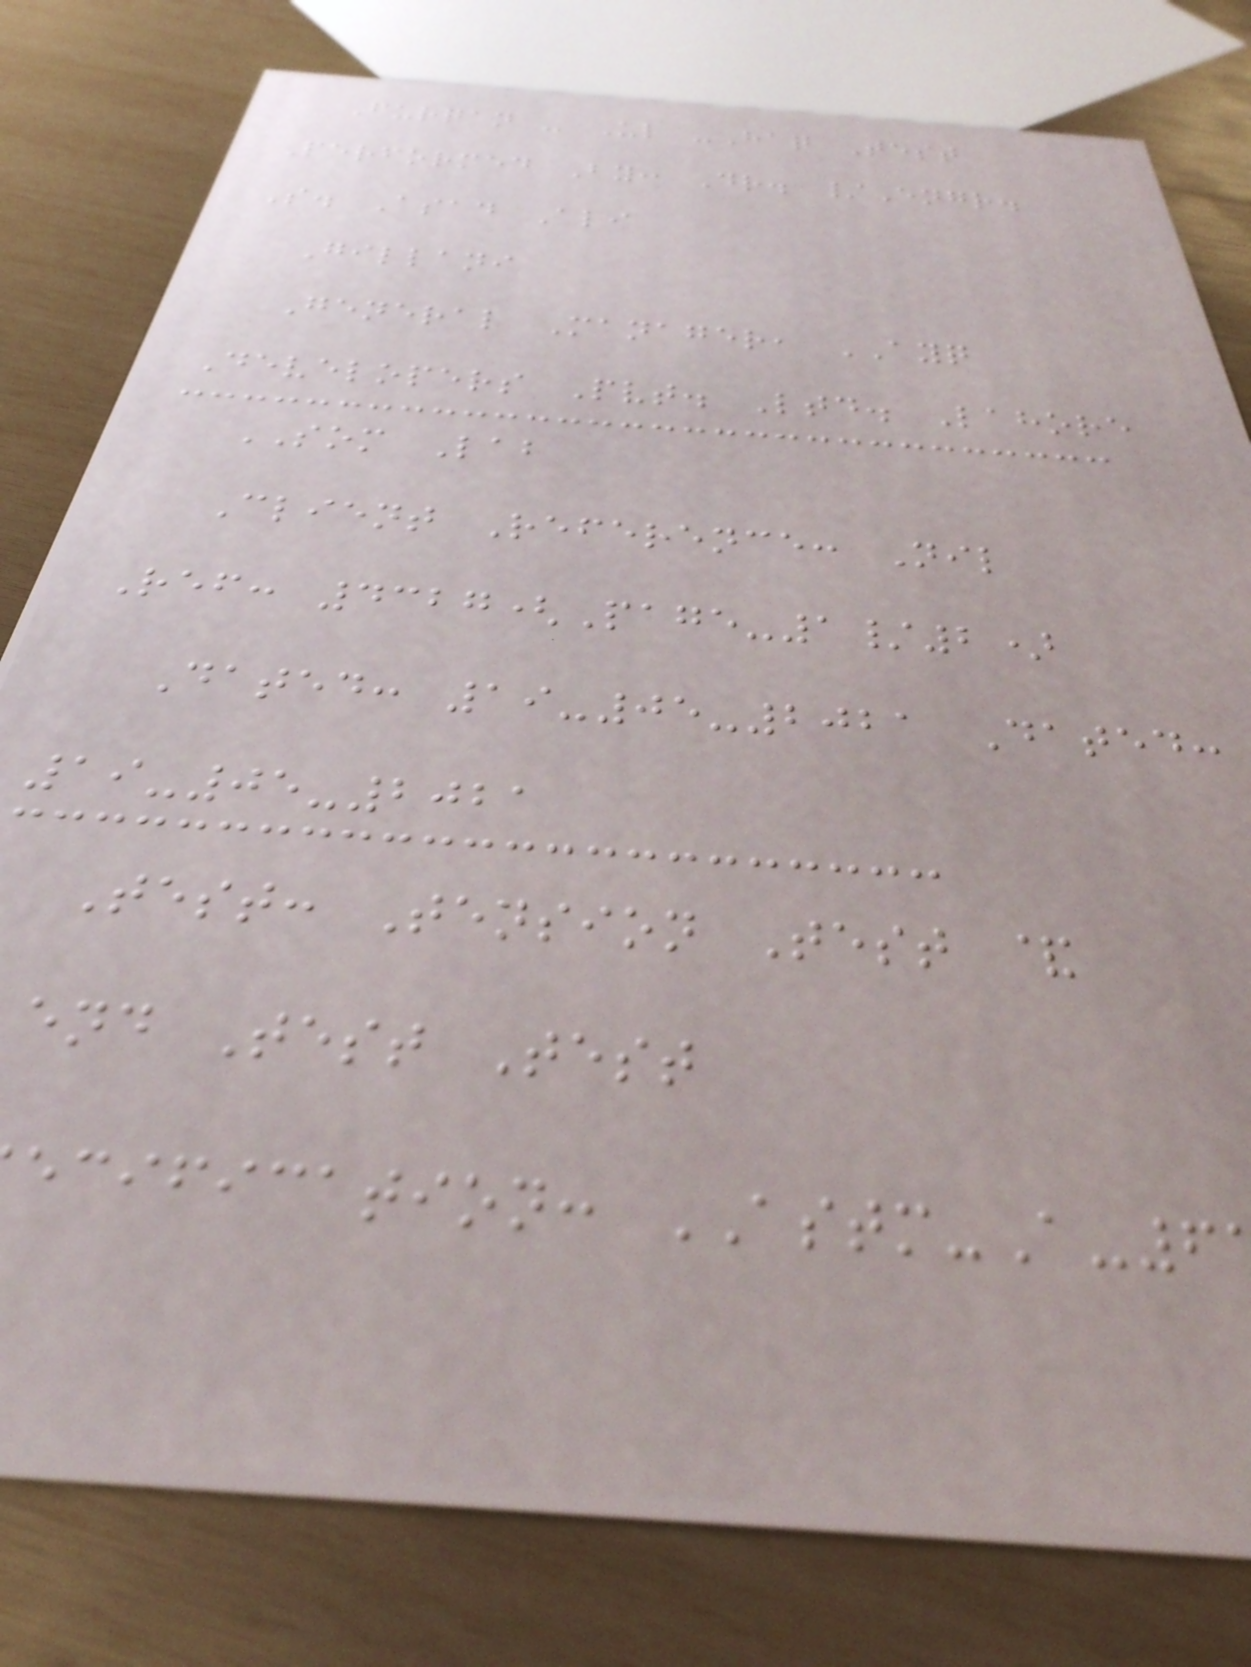Furqan - Ul -Haq Test
Performed By: Dr. /Engr.
S. Asad Ali
Gillani
General Manager, AYQ
Developers Pvt. Ltd. Lahore
SOM Lab
Client Reference: Nil
Ref: 4327(Page-1/2)
Dated: 19-05-2021 Dated:
19-05-2021
Test: Tension Test &
end Test Test
ecification: ASTM-A-6
